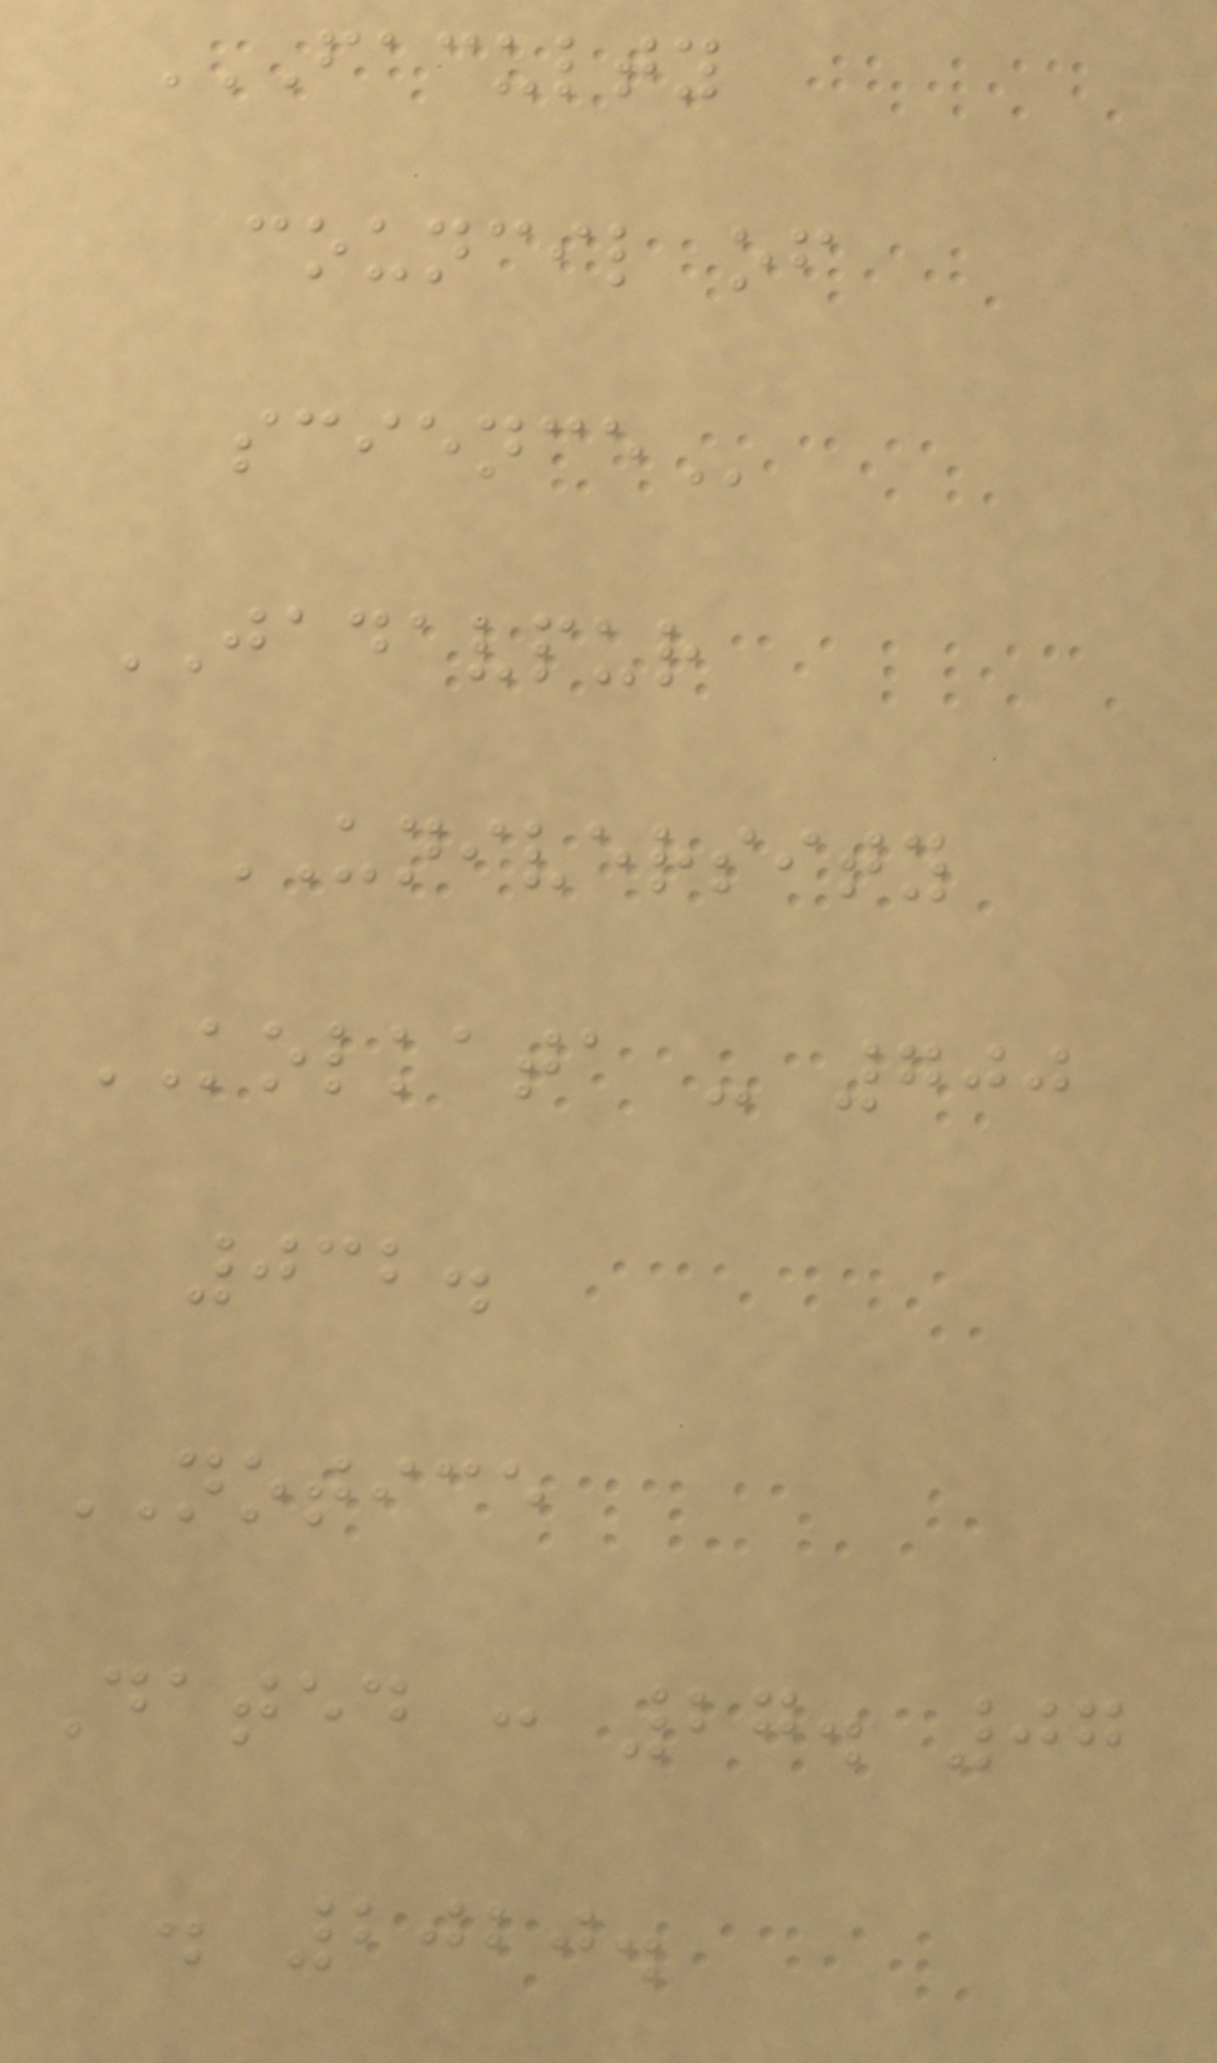FACULTY
COUNCIL OF
SCIENCE
JADAVPUR
UNIVERSITY
KOLKATA - 700
032.
NOTICE
Dated : 27. 07
. 2020.
